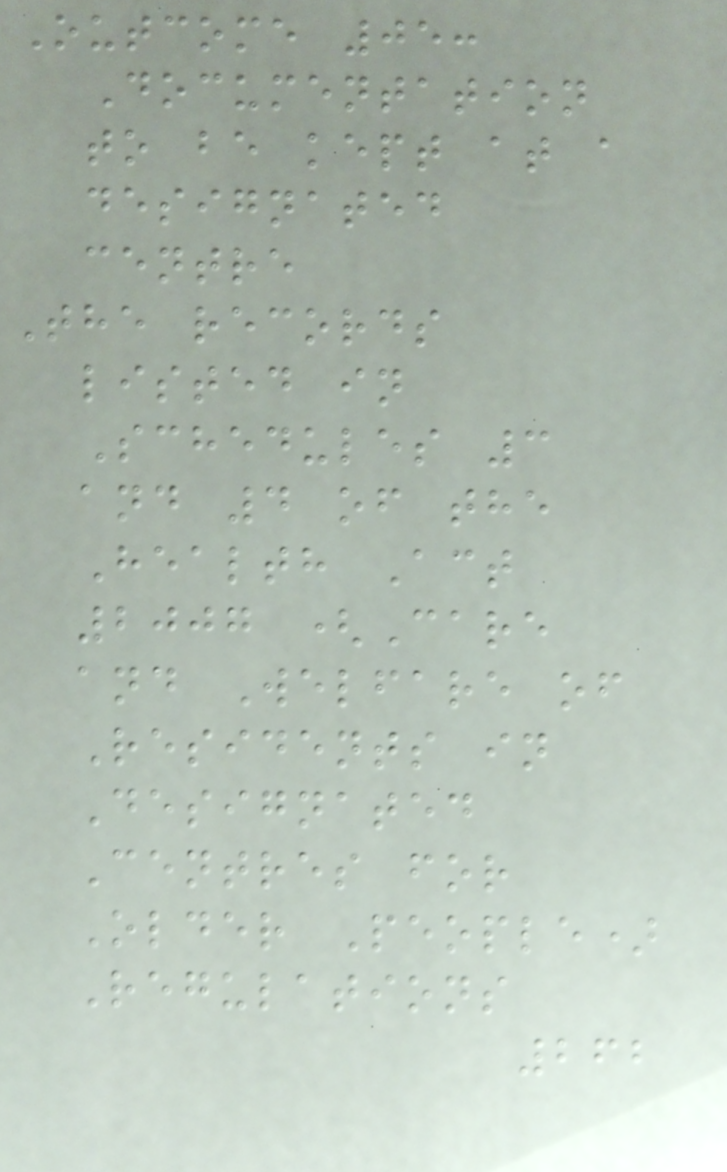Outcome 05:
Documentation
to be kept at a
designated
centre
The records
listed in
Schedules 3
and 4 of the
Health Act
2007 (Care
and Welfare of
Residents in
Designated
Centres for
Older People)
Regulations
262
